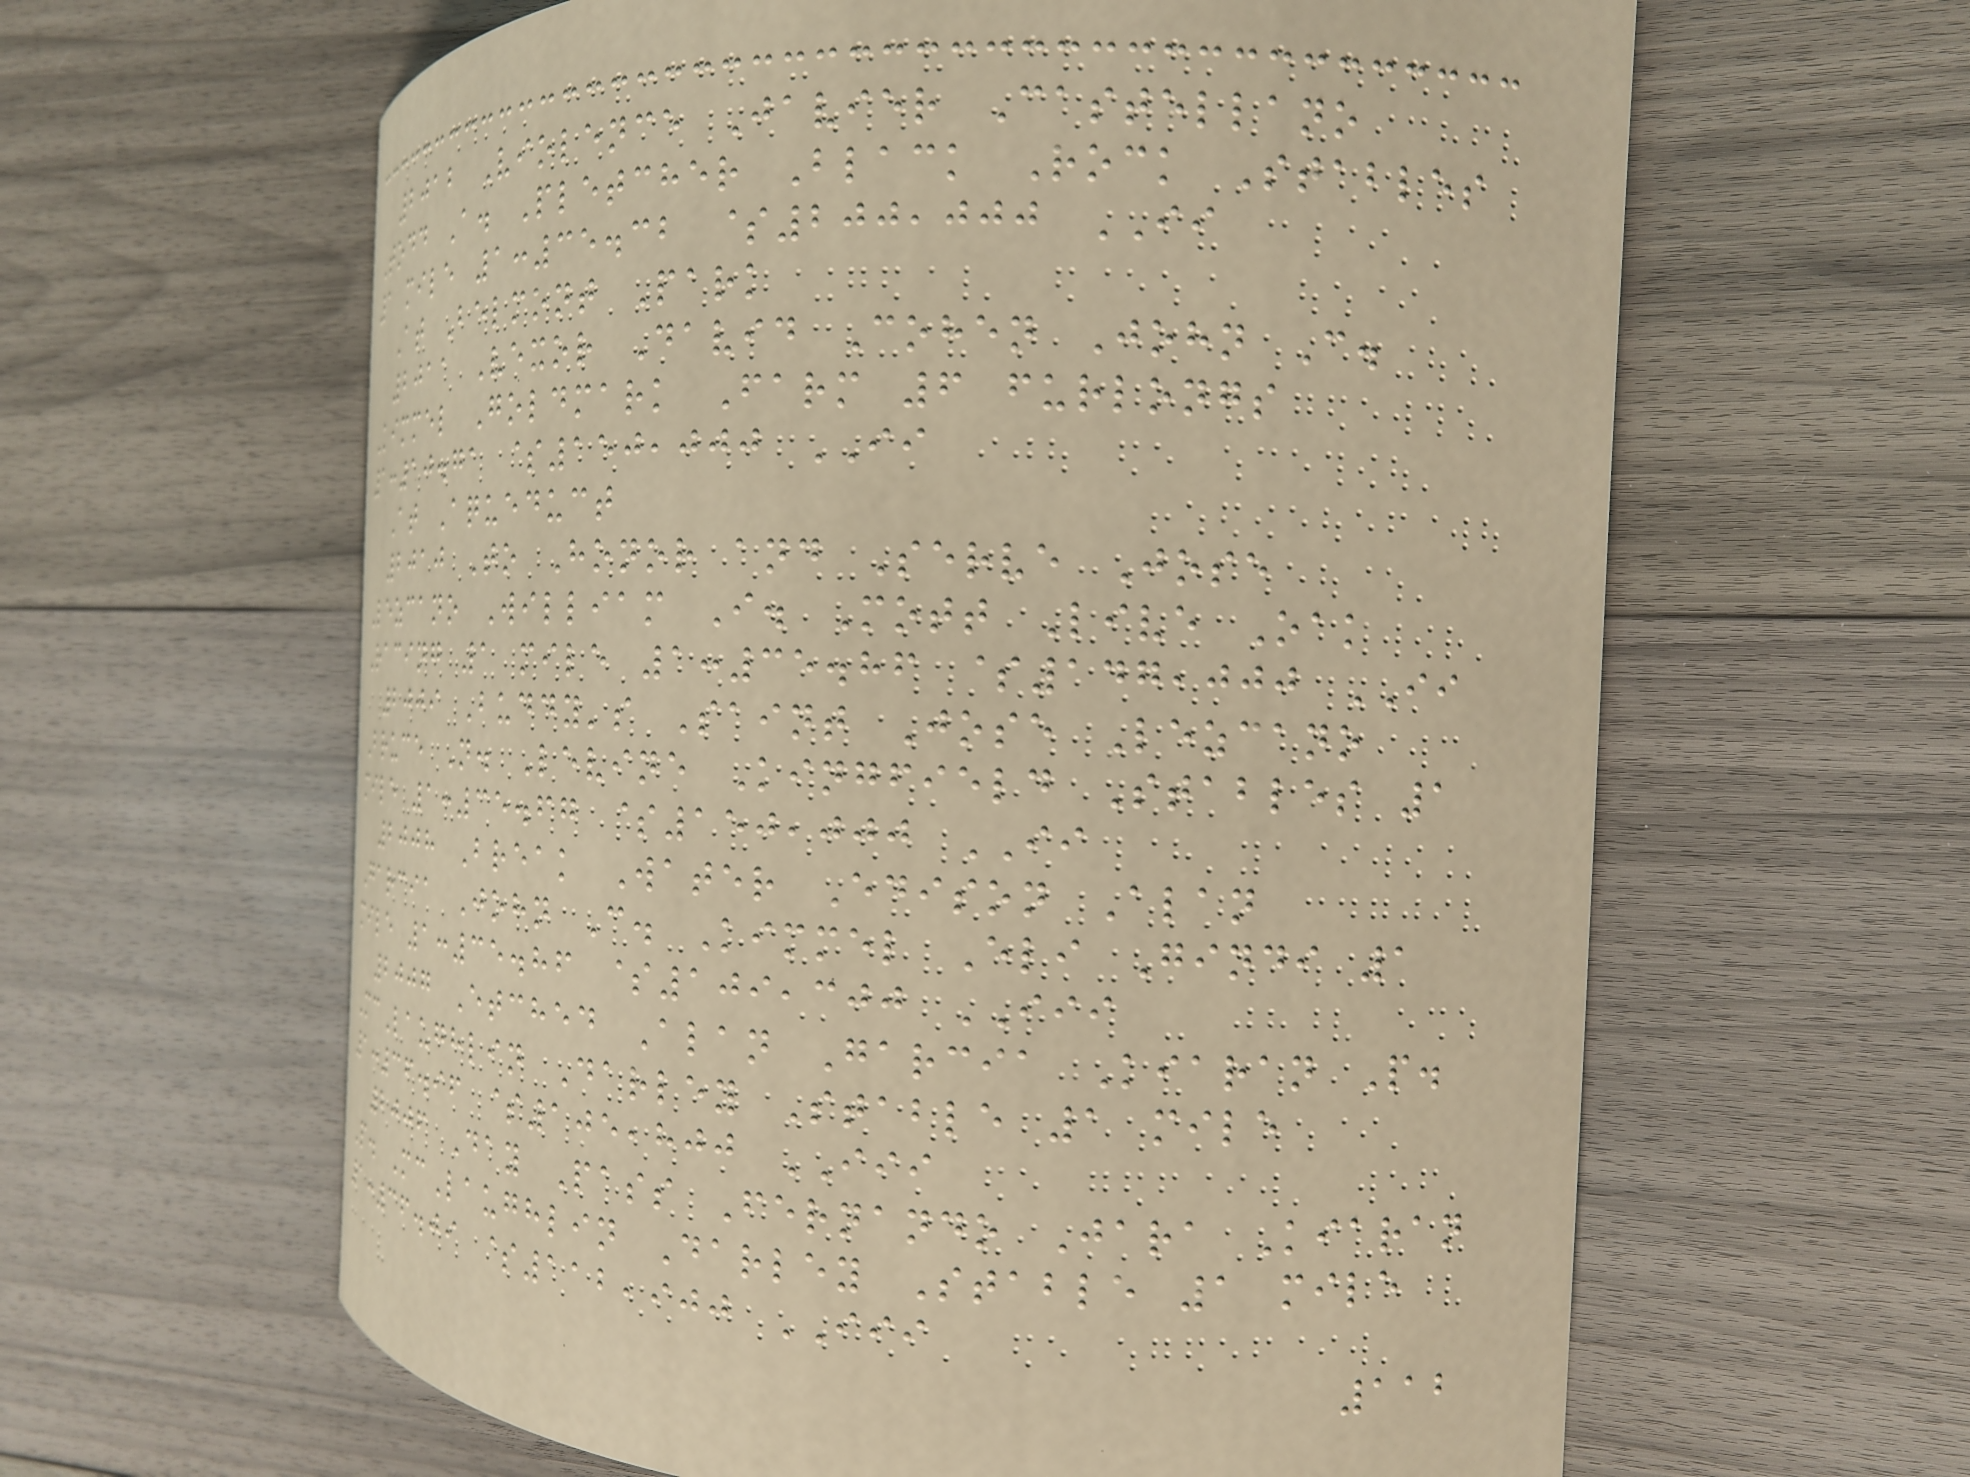2012 Violence Javier Castellano
Todd A. Pletcher Black Rock Stables
1 mile 1:35.32 $200,000 II
At Belmont Park
2011 Vexor David Cohen John C.
Kimmel Goldmark Farm 6 furlongs
1:10.71 $150,000 II
At Aqueduct
2010 To Honor and Serve Jose
Lezcano William I. Mott Live Oak
Racing 1 mile 1:35.86 $147,000 II
2009 Buddy's Saint Jose Lezcano
Bruce N. Levine Kingfield Stables 1
mile 1:35.67 $150,000 II
2008 Break Water Edison Alan
Garcia John C. Kimmel Eli Gindi 1
mile 1:35.86 $109,300 III
2007 Etched Alan Garcia Kiaran P.
McLaughlin Darley Stable 1 mile
1:36.96 $105,800 III
2006 Day Pass Fernando Jara Kiaran
P. McLaughlin Darley Stable 1 mile
1:36.09 $112,900 III
112
